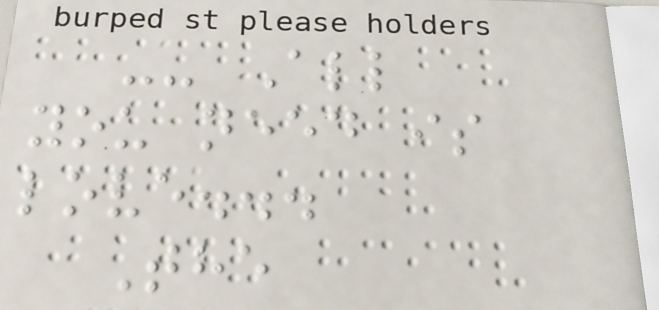-- All
you need is
love...
The
